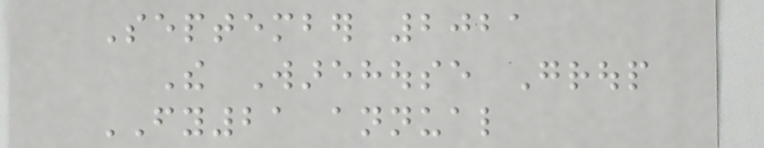September 2021
The Warehouse Group
FY21 annual
